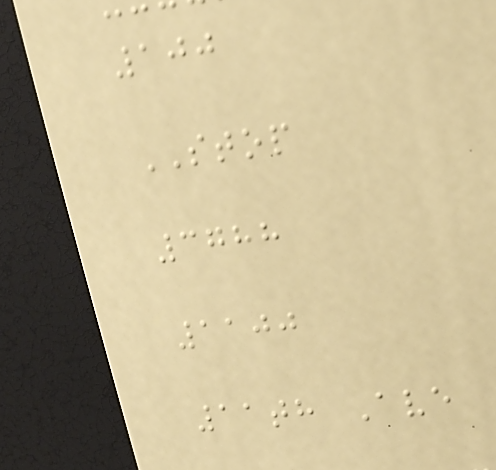100
STOP
3788
1100
11th Ave
